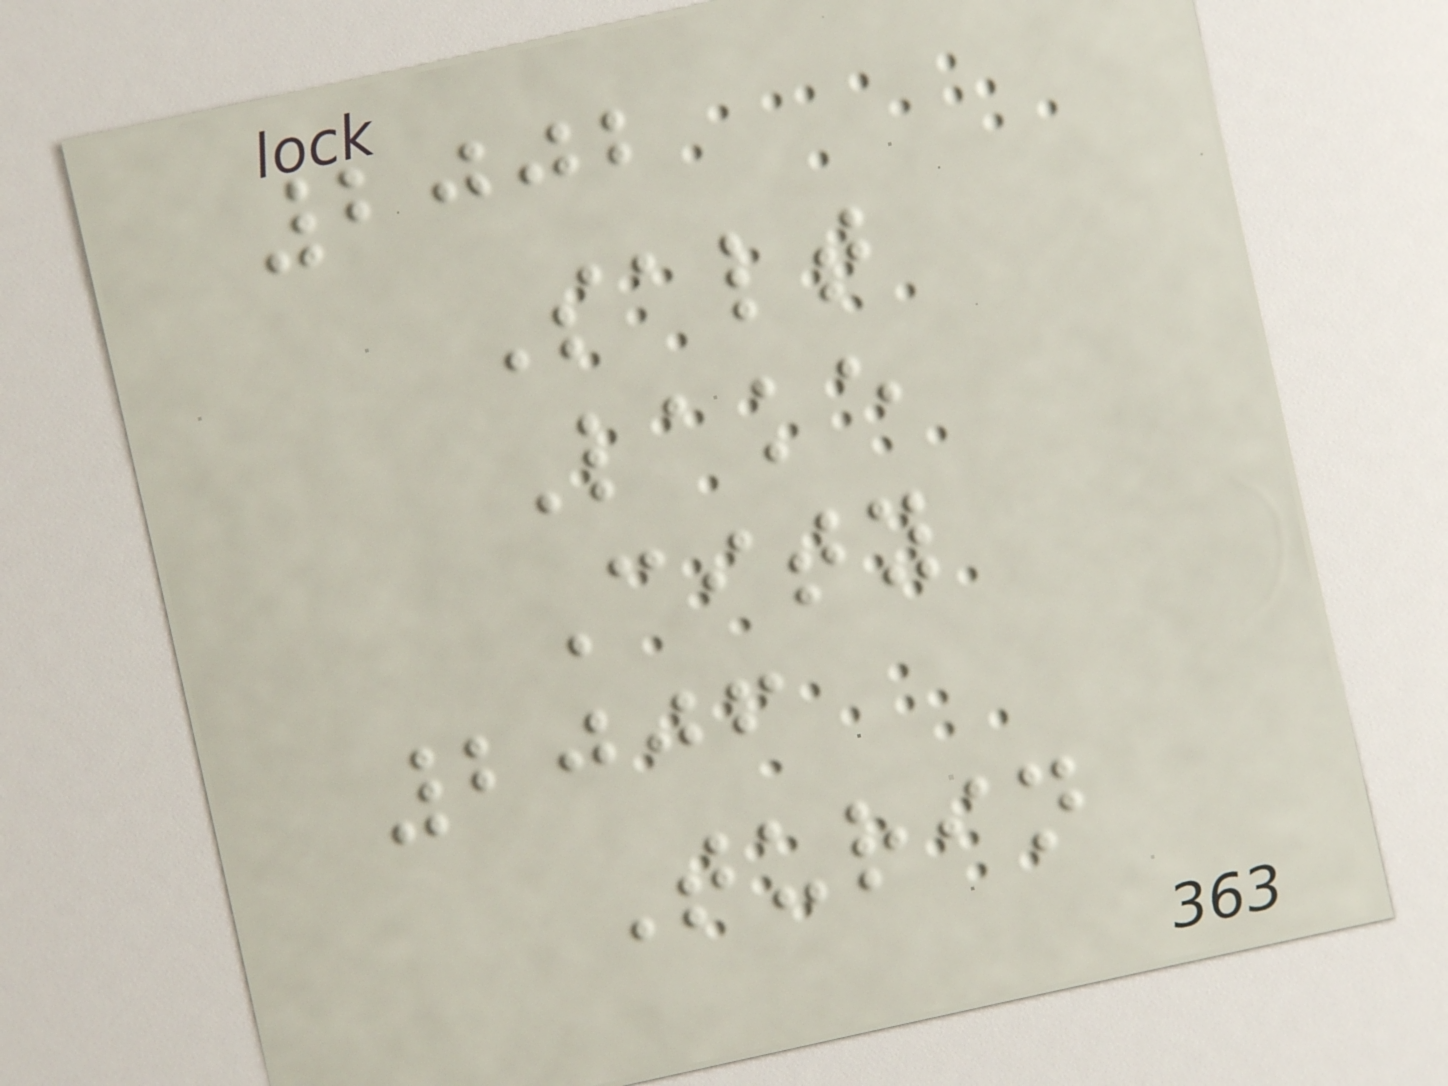2002
Salt
Lake
City
2006
Turin
